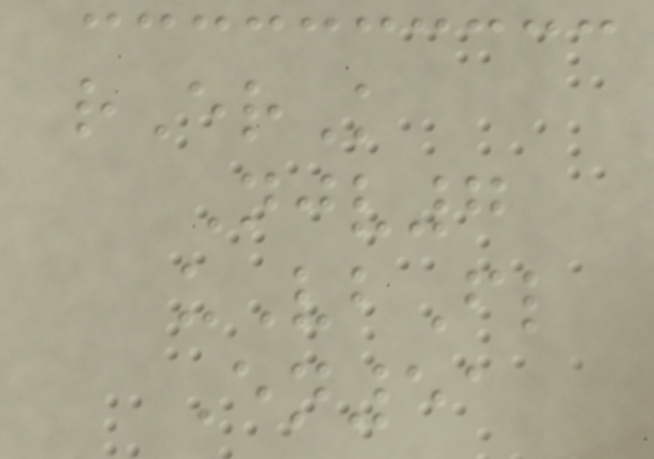rErK
Njv7
uVbFl
En51
